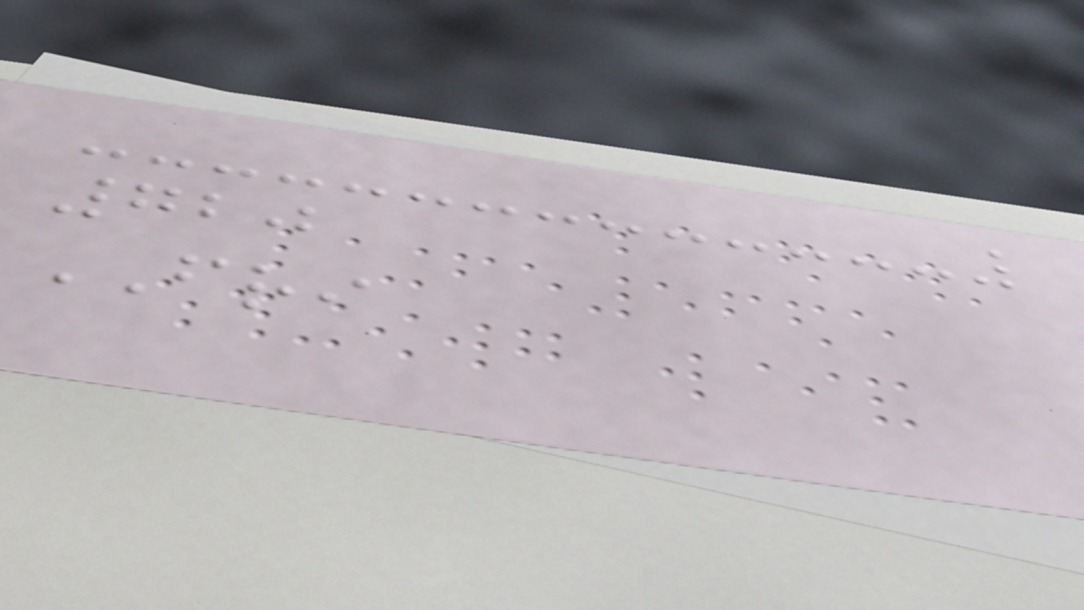720
FRI
